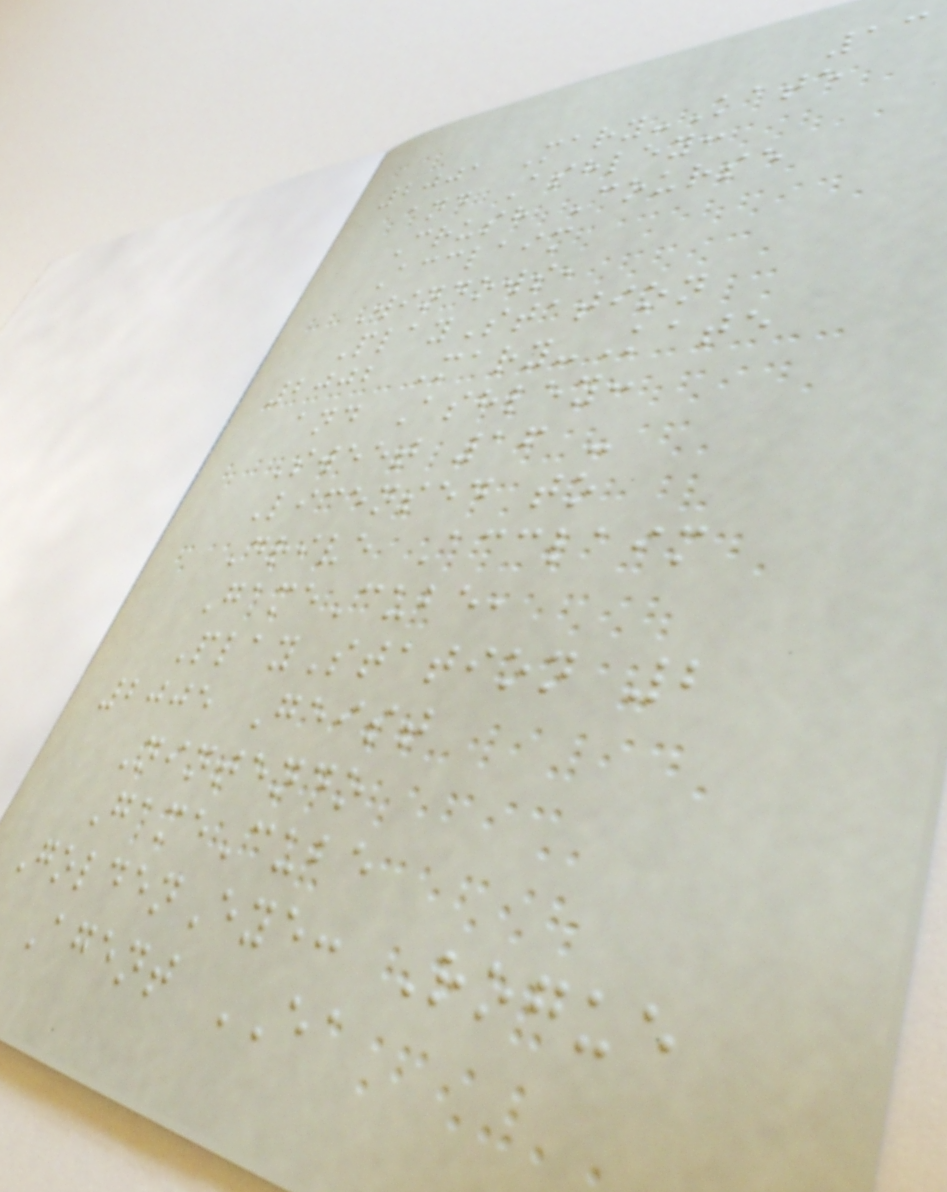13
2001 Mary-Kate
and Ashley:
Crush Course
Acclaim
Windows,
PlayStation
2002 Mary-Kate
and Ashley:
Sweet 16 -
Licensed to
Drive Acclaim
GameCube,
PlayStation 2
2005 Geist
Nintendo
GameCube
GoldenEye: Rogue
Agent EA
